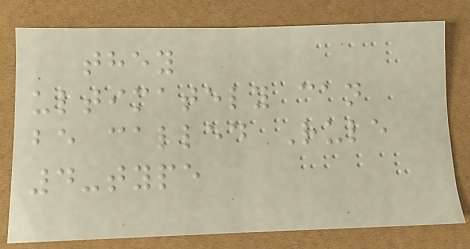they
ultimately can
be called Rule
4-type
